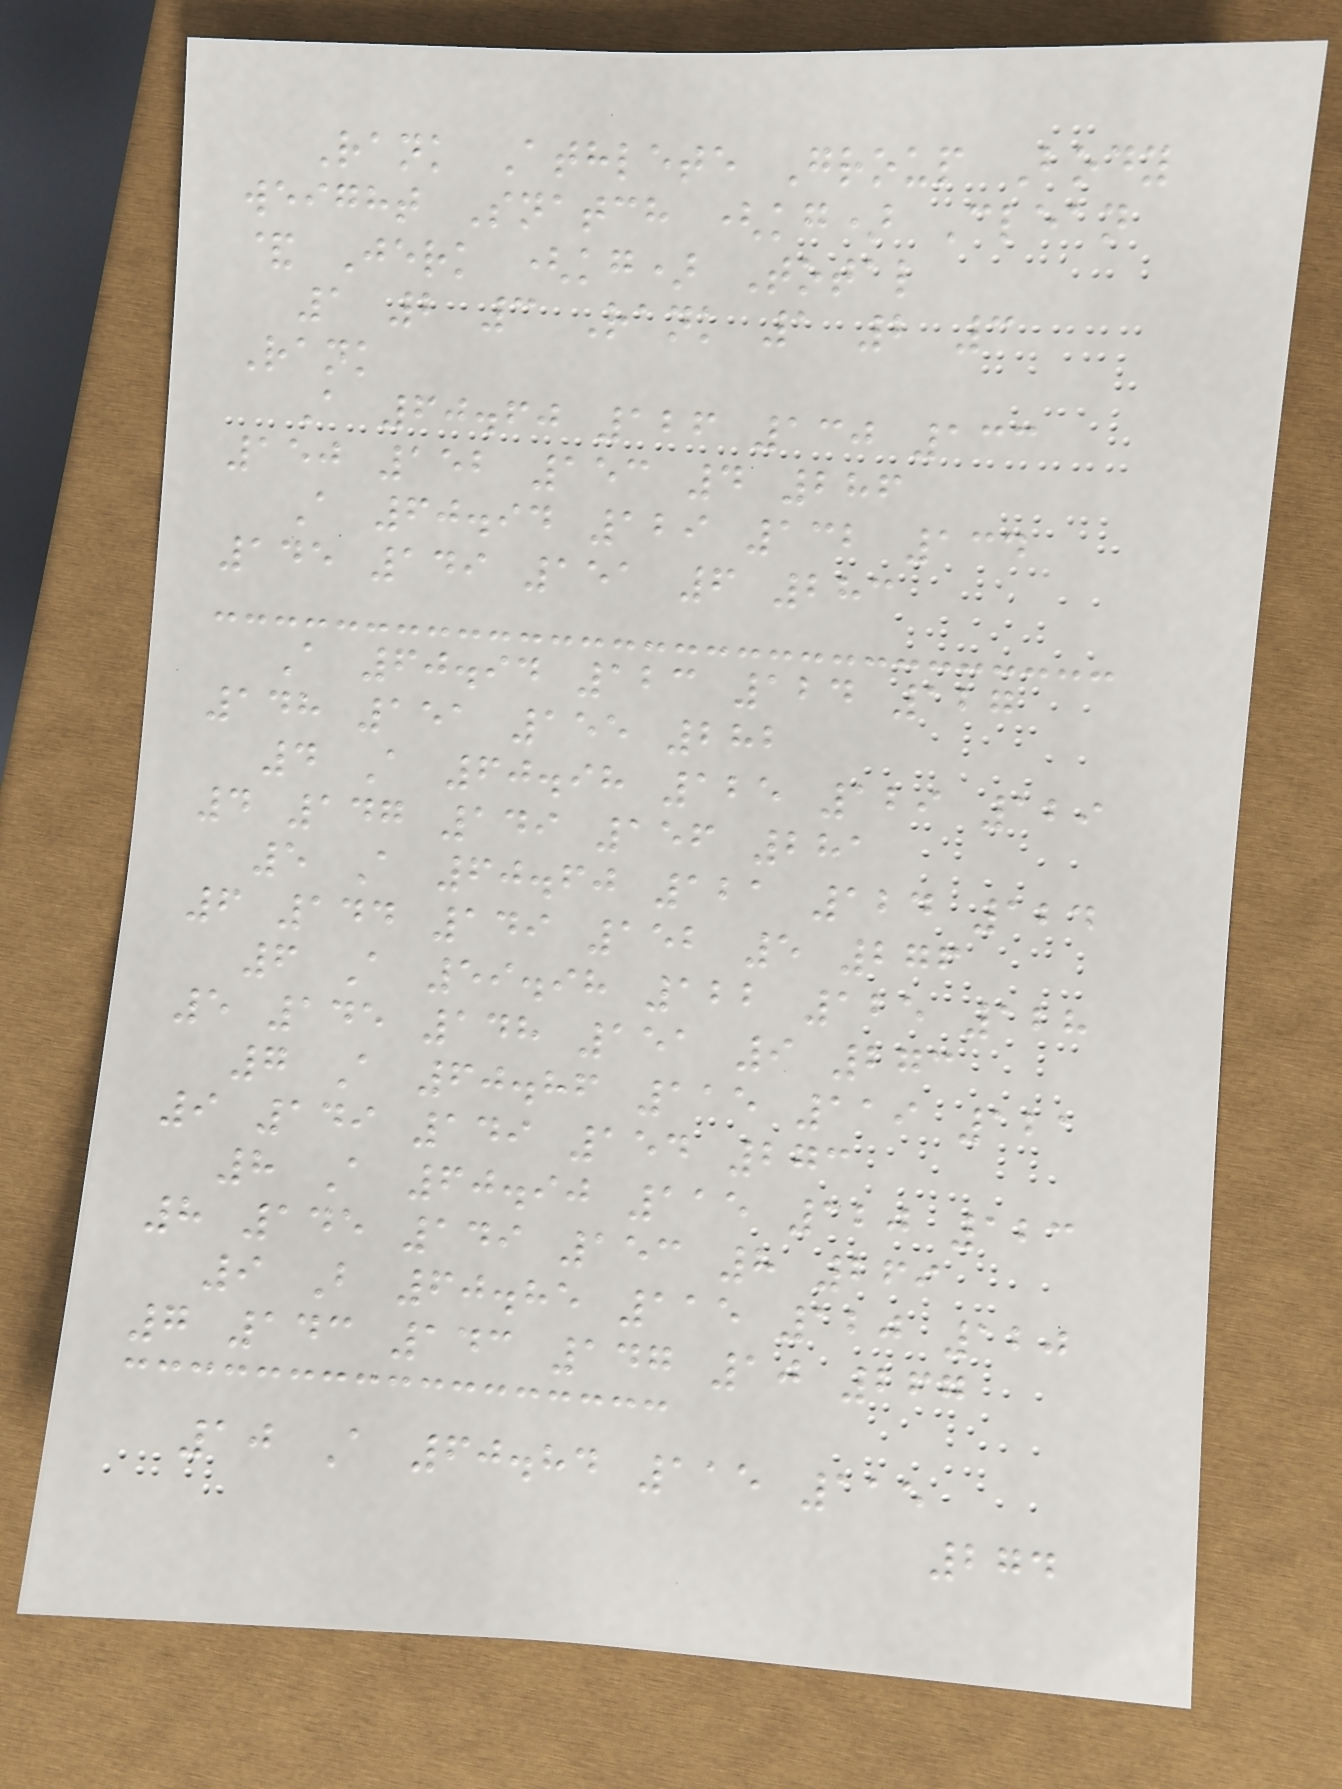Rank Athlete Group Body
weight Snatch (kg) Clean
& Jerk (kg) Total
1 2 3 Rank 1 2 3
Rank
A 60.60 126 130 133
150 152 153 4 286
A 60.94 129 132 134
145 149 151 6 283
A 60.94 123 124 127
148 151 155 282
4 A 60.98 125 129 129
4 147 149 156 281
5 A 60.60 121 124 124
6 144 149 152 5 276
6 A 59.98 122 125 128
5 145 148 151 9 273
7 A 60.86 115 119 121
9 149 149 154 273
8 A 60.90 115 120 123
8 145 149 153 8 269
9 B 60.85 115 120 120
7 143 143 147 10 267
10 A 60.84 115 115
274
